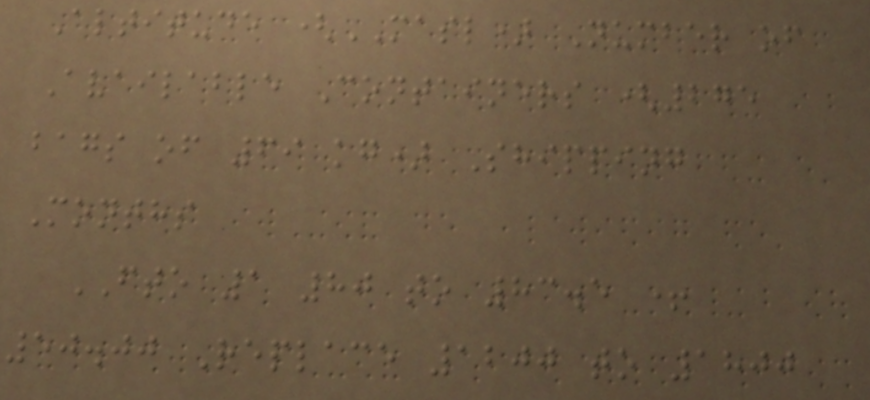Altitude (MASL) Number of
Available Containers (275
bags of 69 kg) Shipping
Months
FTO 1 80 to 83.5 +
50.00 Replace 1200 to 1800
